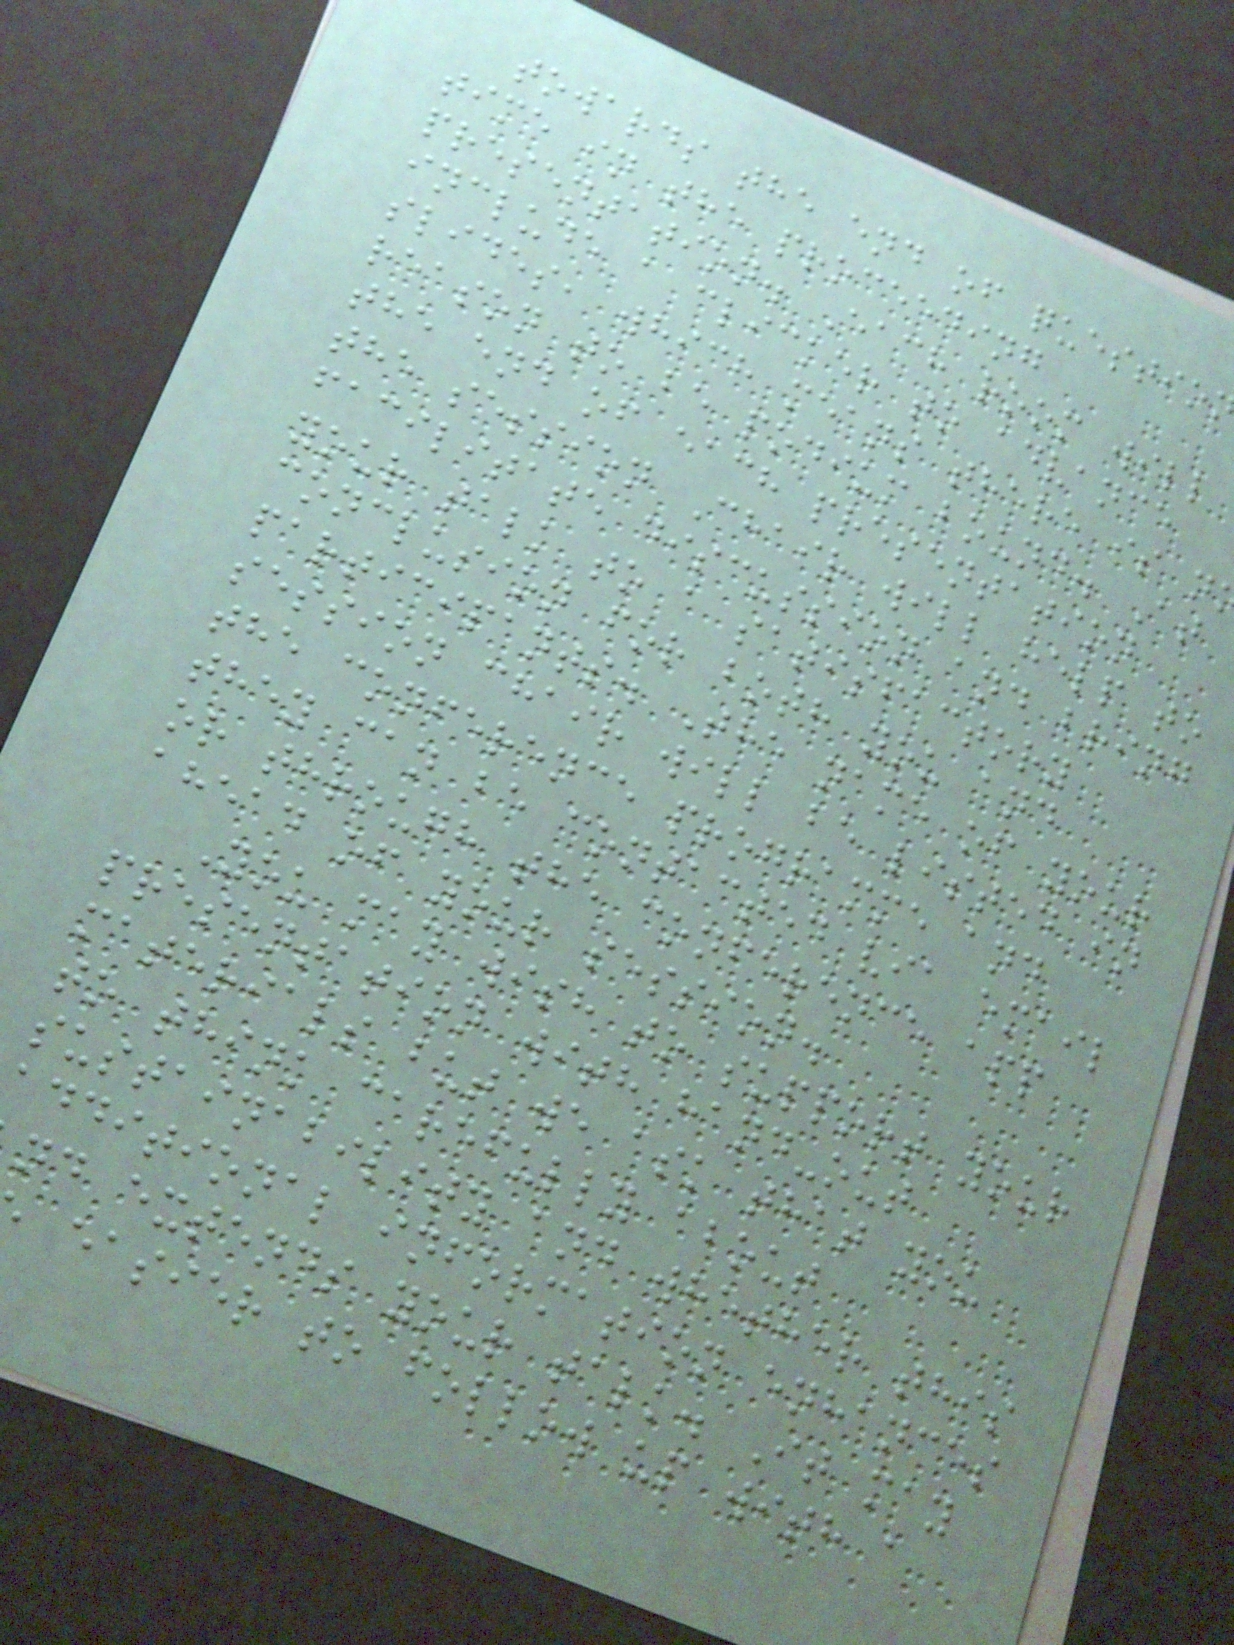towards the end of questio
time in the proceeding
presentation. Each room will
include a clicker to advance
slides, which means there is n
reason to be podium bound. At
the end of each presentation
the session Chair will help to
facilitate discussion and bring
your talk to a satisfactory
conclusion for both you and
participants. The name of your
session chair will be listed in
the conference programme and
they can be contacted via email
or through the conference app
ahead of your session.
You may wish to support your
presentation with hand-out
materials but we ask that you
to think carefully about
sustainability and whether this
additional information enhances
nd extends your talk. It may
easier to follow up with a
